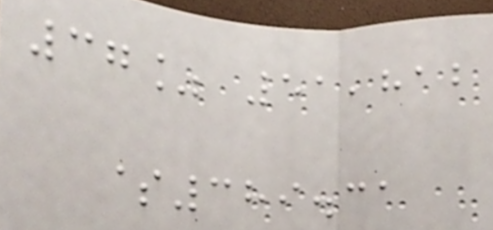37% 51,812
$389.31
